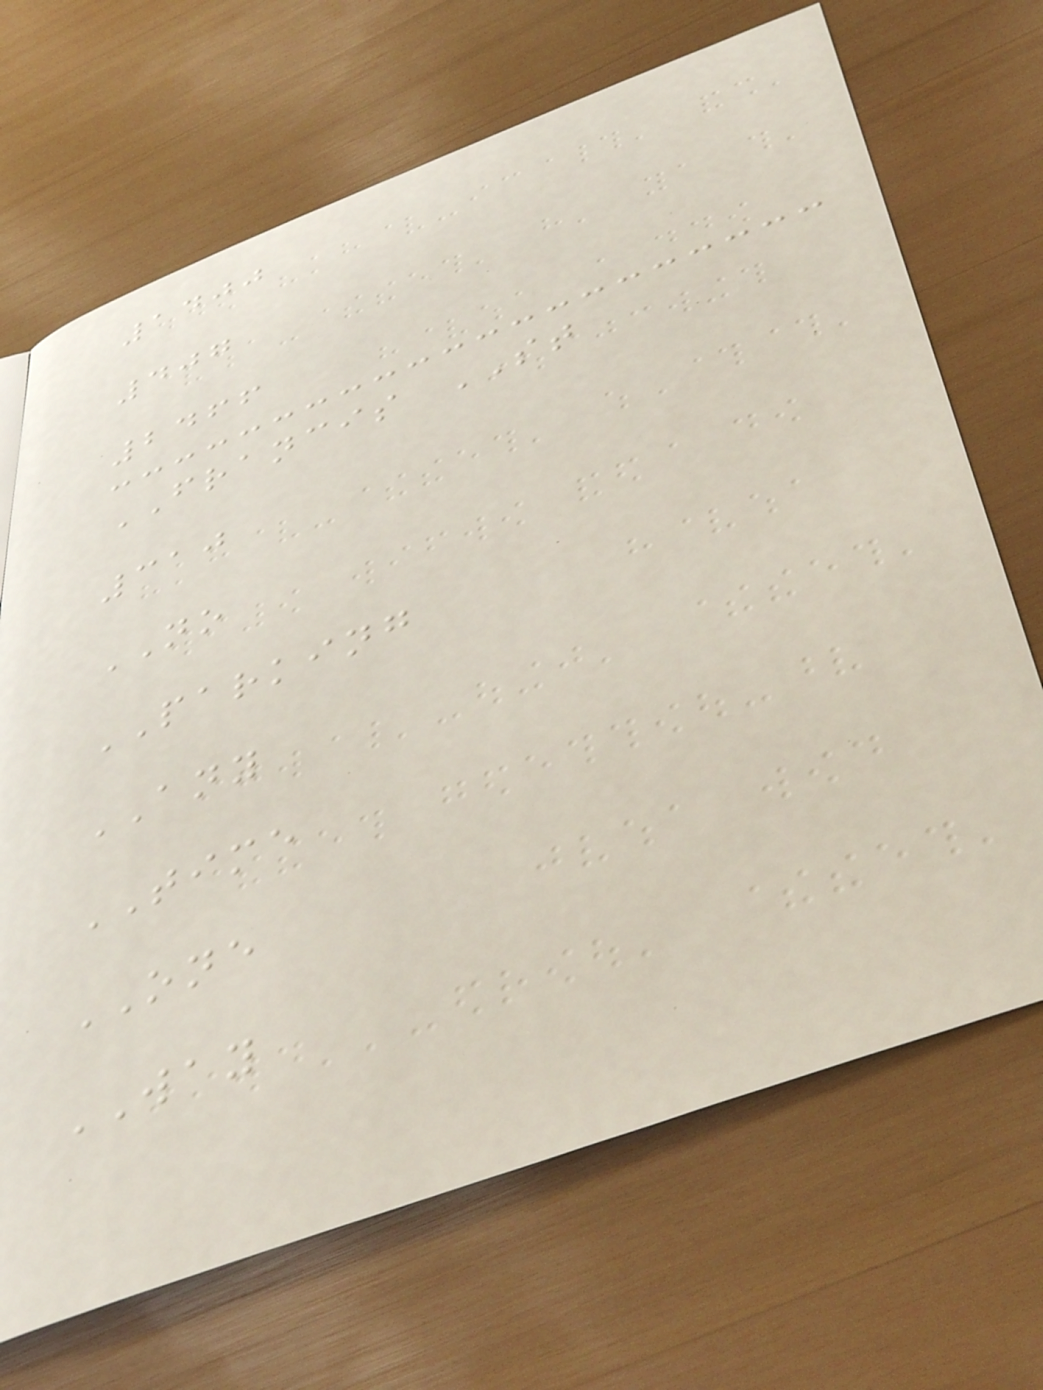1400
407
2466
FRANCIS ST
310
NO
PARKING
ANY
TIME
ONE
WAY
